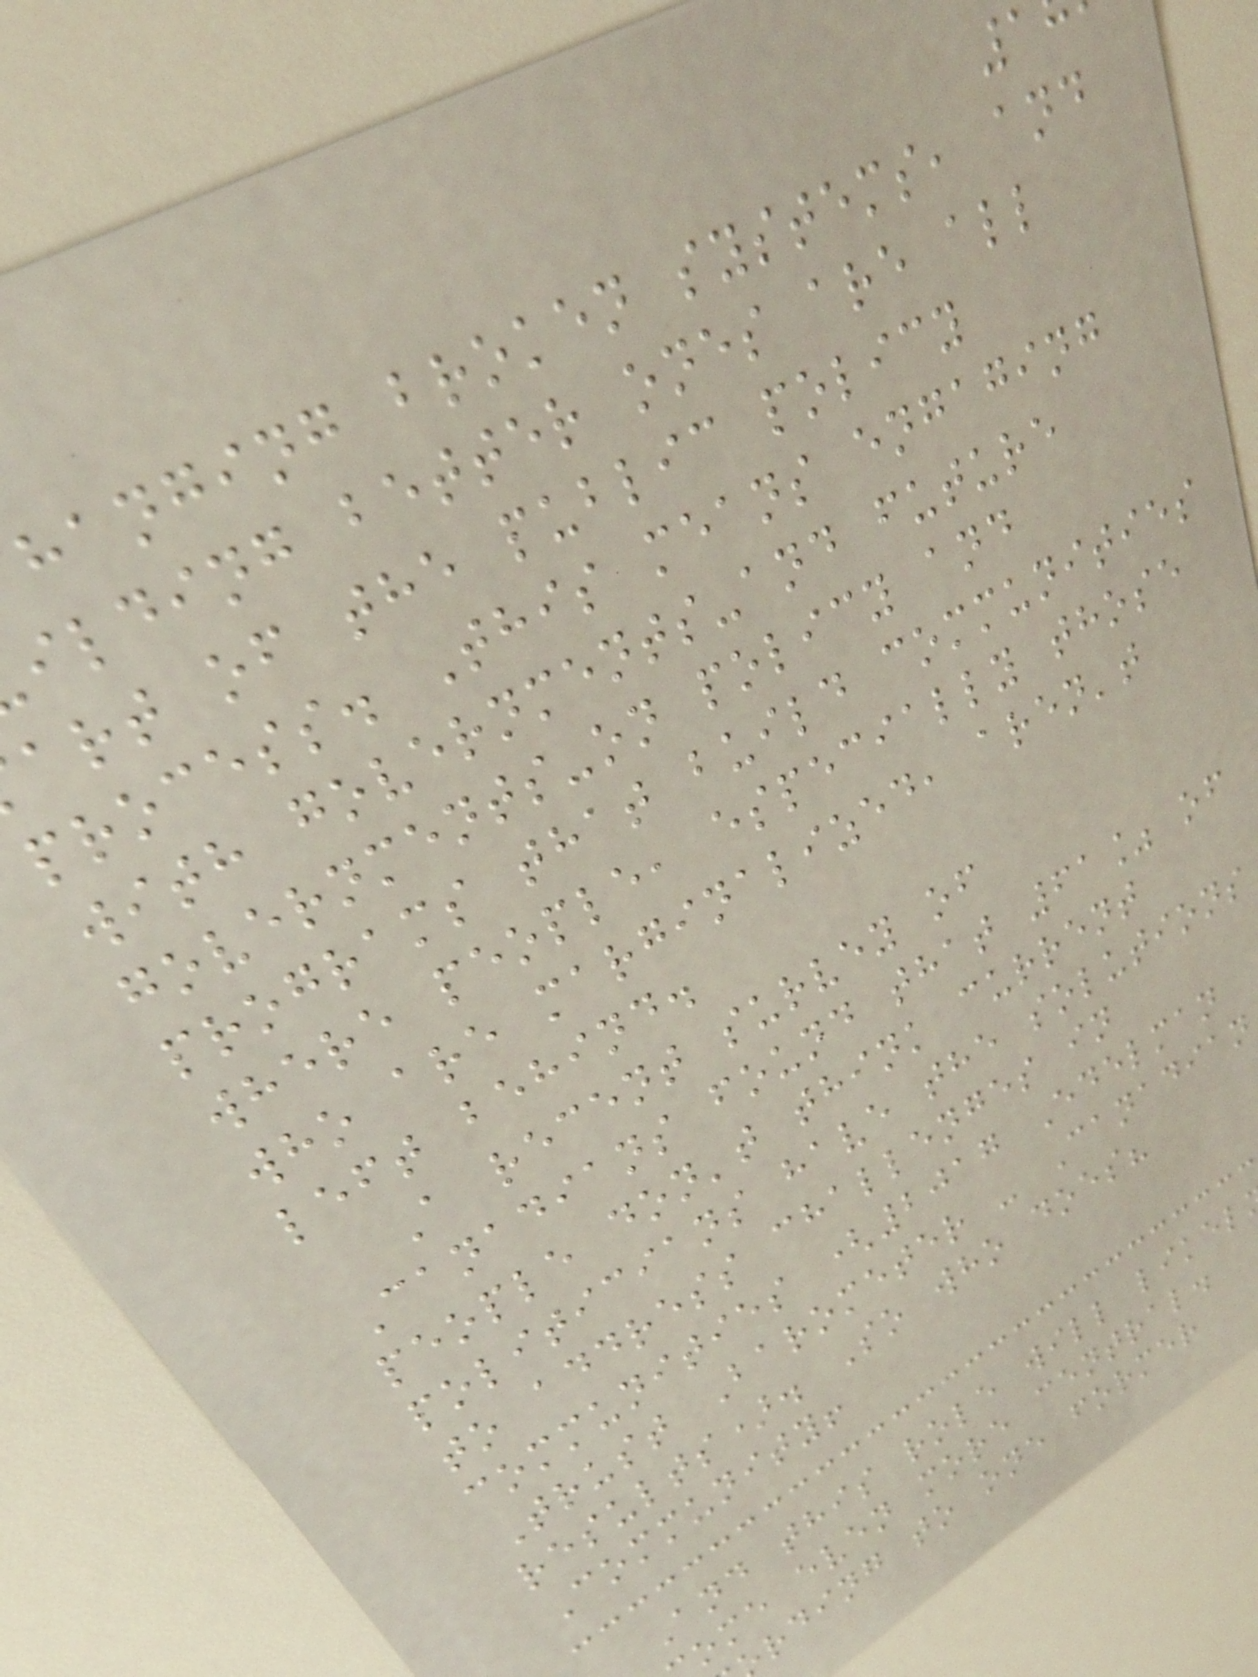hanging broken systems, and
ilding better ones are all
art of the public policy
process. This means engaging
with governments-and future
governments-on policy and
programs that build communities
where people, especially those
who are marginalized, aren't
left behind.
A recent survey of
Canadians found that 61% of
people don't think current
politicians have the solutions
to address challenges in
communities (2017 Edelman
Trust Barometer - Canadian
results). So who does?
Community!
And this role will likel
ome even more central.
rding to one former
